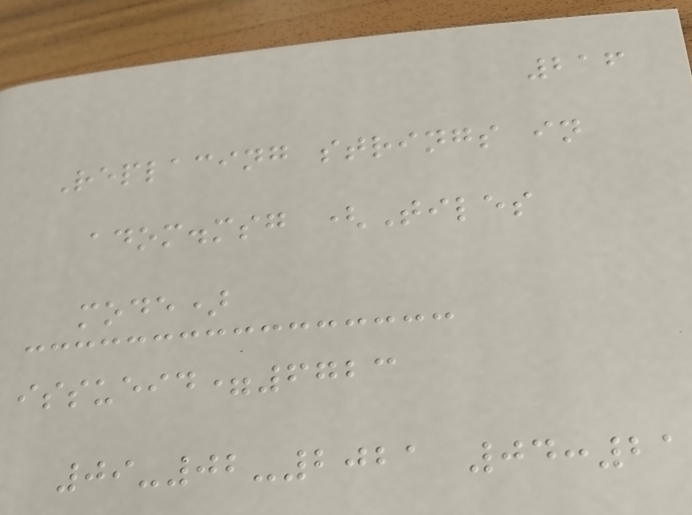216
Replacing strings in
adom.msg (Tiles
mode)
issueid=6723
09-02-2021 04:21
